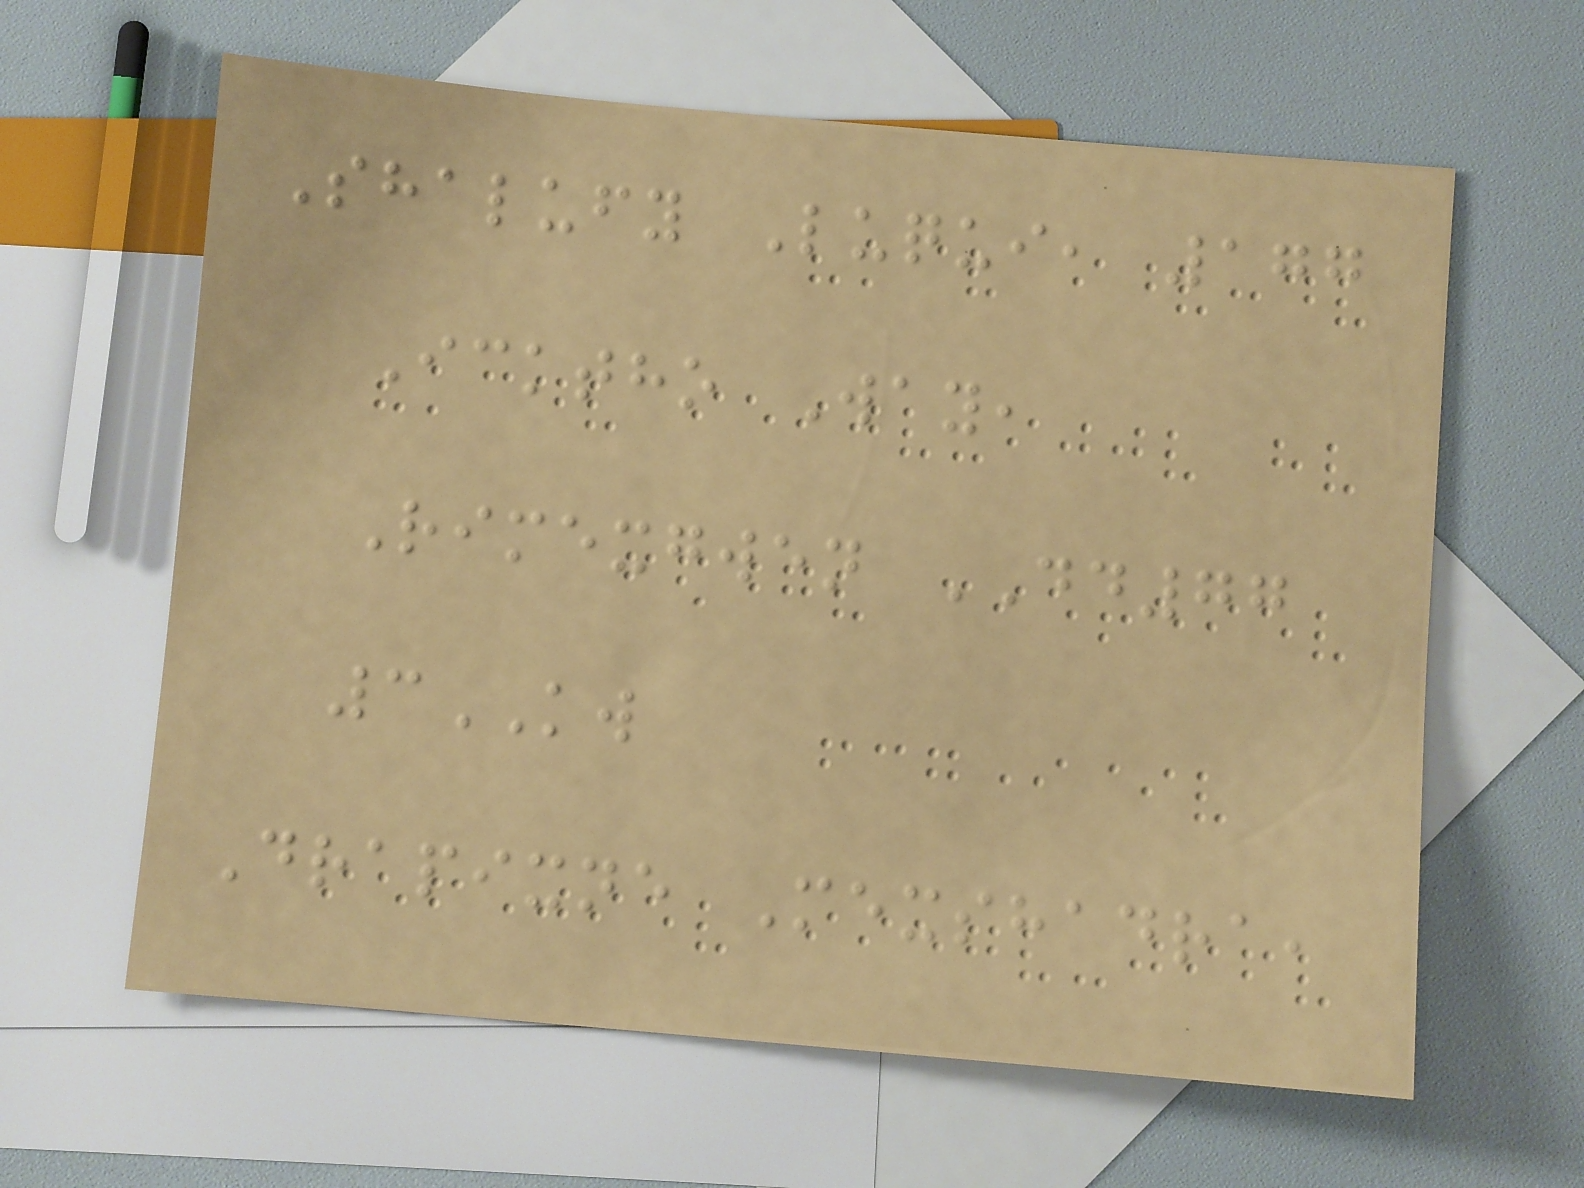Shalufy Luqui, 177
Icktho Way,
Rimexgwen DD77
3KW
Drapixne Mexshadra,
